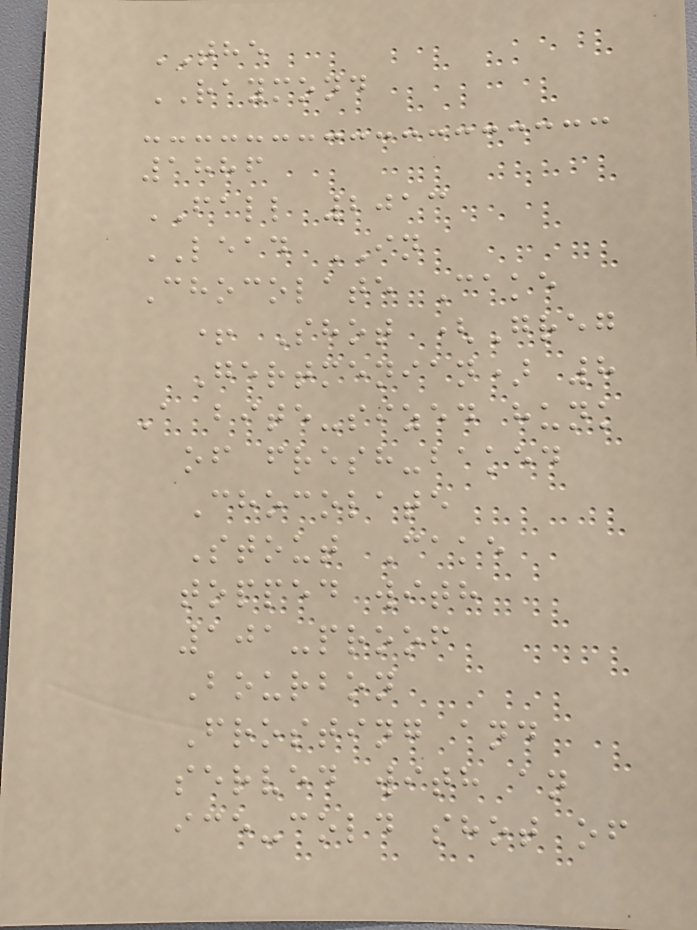THE
RAYMOND
1886
FALL 2013
LEAD IN
Chocolate Cake
+ Shot (Greg
Gertmenian) 8
A bite-sized hunk
of fresh-baked
Chocolate
Stout Cake
topped with
101-proof
Bourbon
Frosting and
served with an
ice-cold shot of
